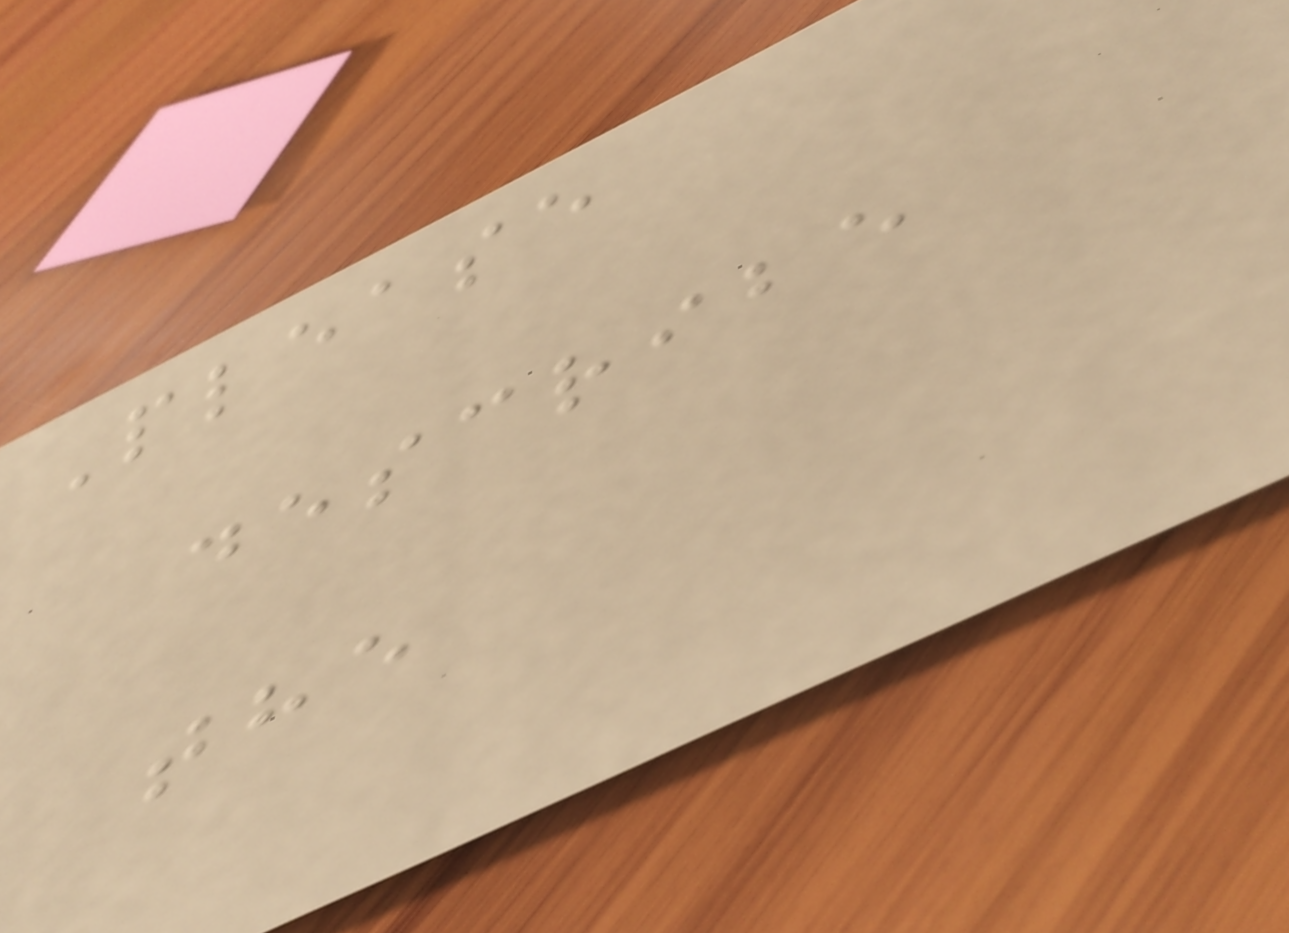Please
describe
the
